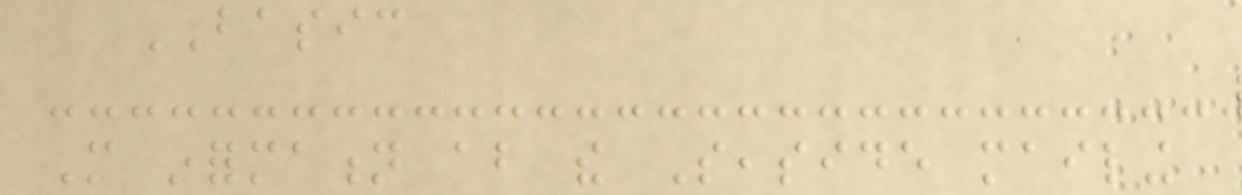BASIC
More information about the Seaside mailing
